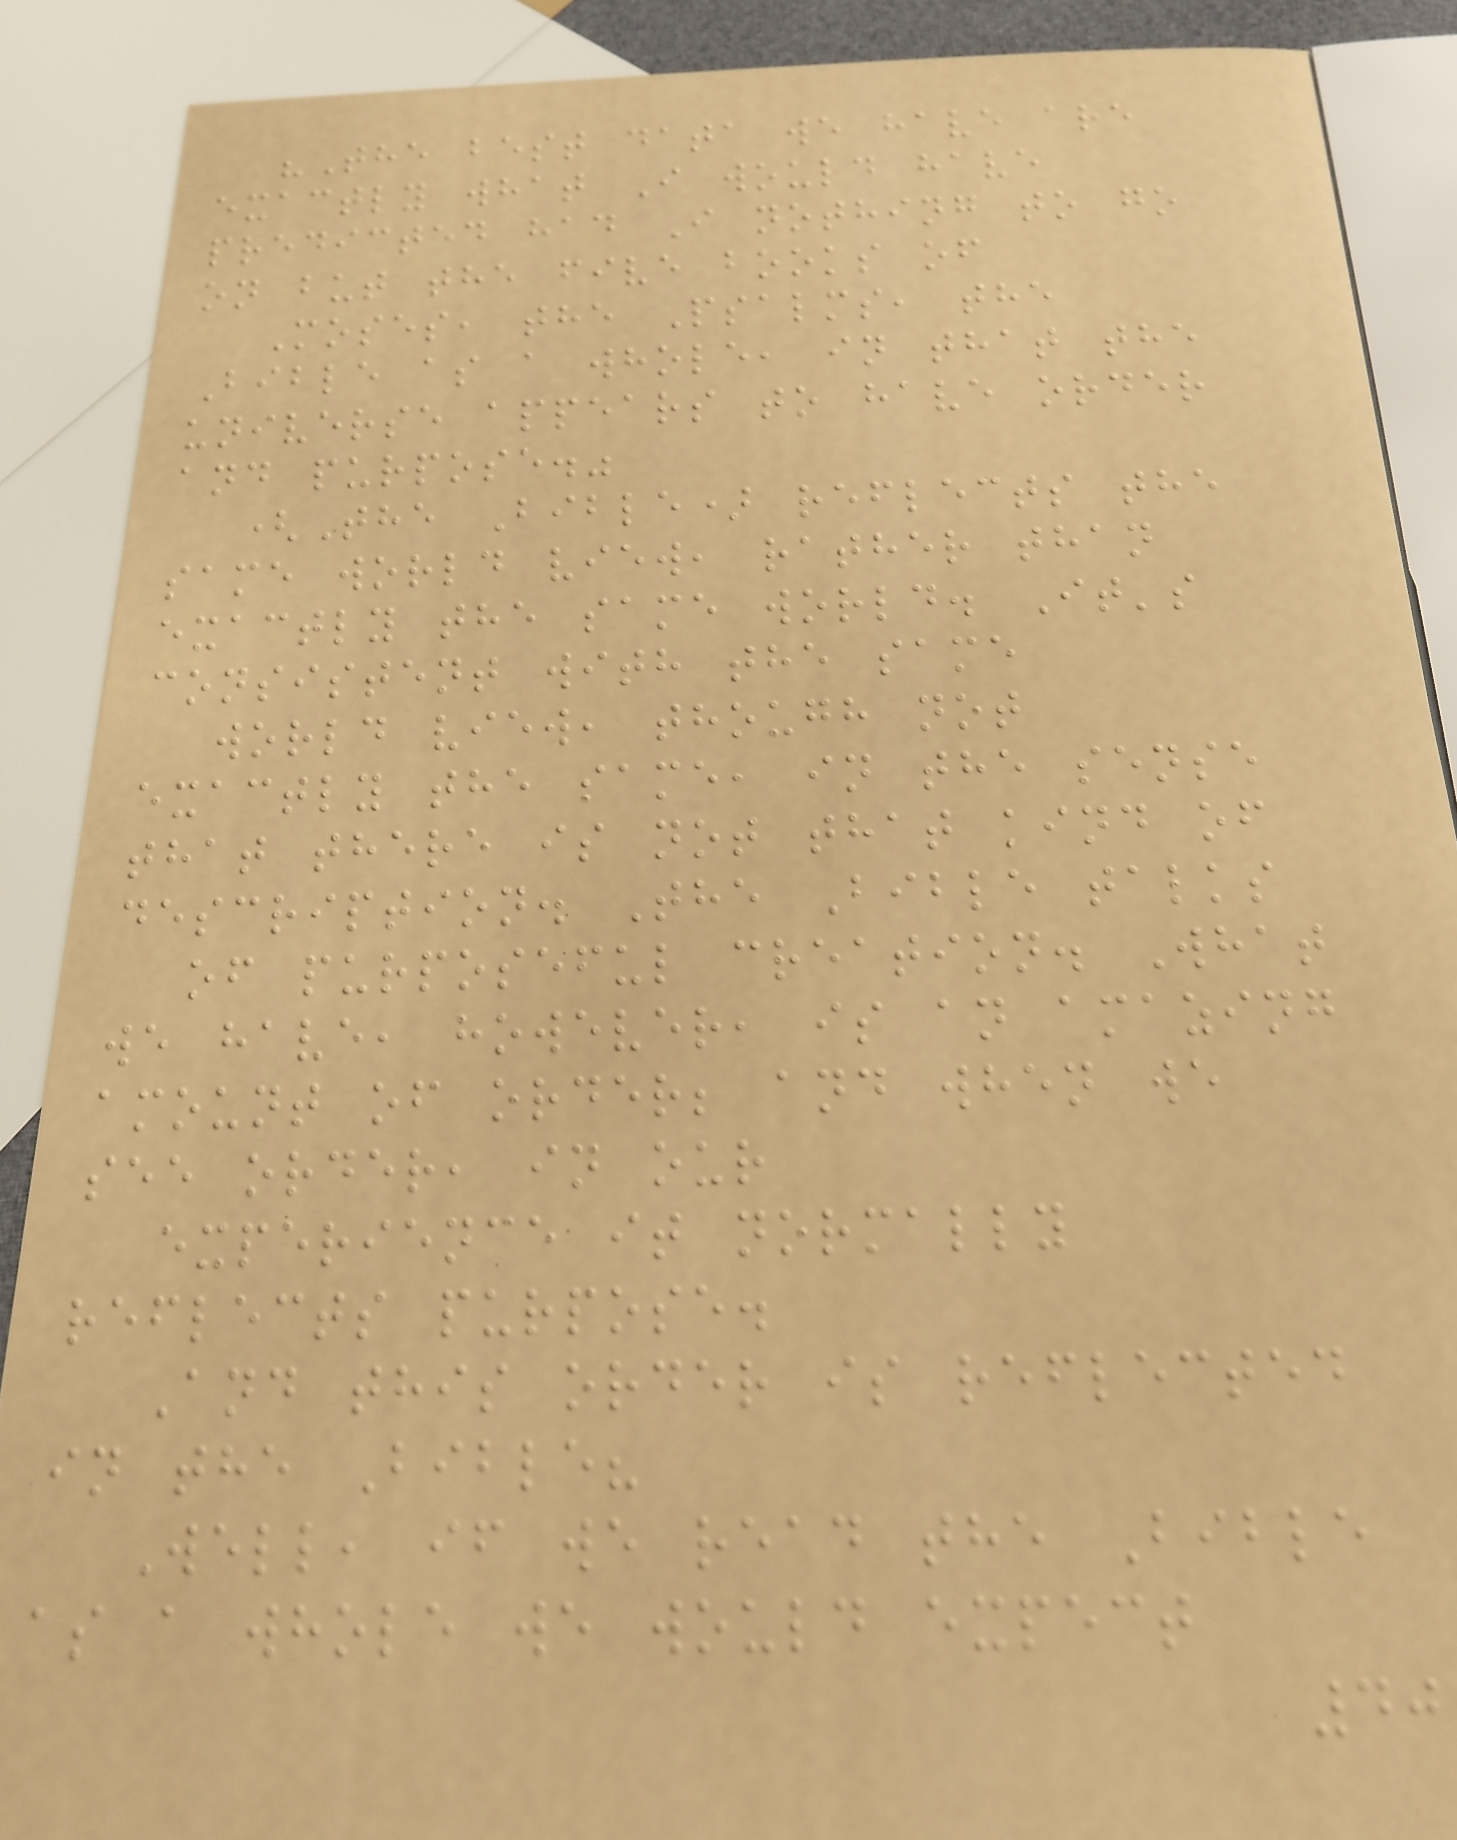"The best data we have are
exactly what I would have
predicted had I nothing to go
on but the five books of
Moses, the Psalms, the
Bible as a whole, in that the
universe appears to have order
and purpose."
(The Bible) reflects the
same world view, rather than
exactly the same world. It's
consistent with the same
world view, though not
exactly the same, in the sense
that there is not that kind of
description. The Bible talks
of purposeful creation. What
we have, however, is an amazing
amount of order; and when we
see order, in our
experience it normally
reflects purpose.
And this order is reflected
in the Bible?
Well, if we read the Bible
as a whole we would expect
40
